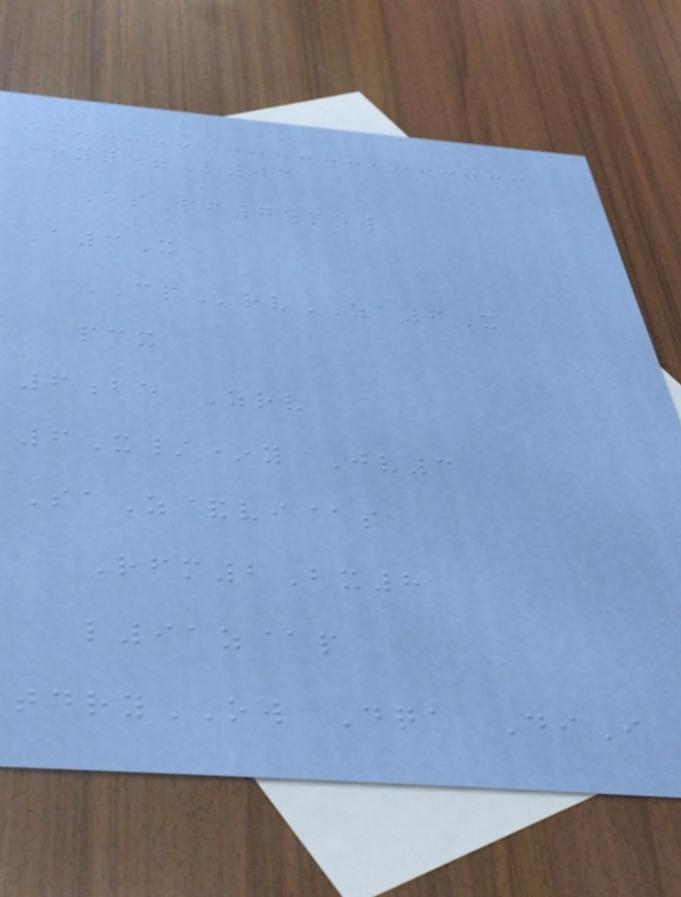+yq=L93
EsPf7zpow
A3X
CPrvZA6X
pcx
6be Zrv
6X/*y Jv3
SaZ&vi@s
Rfm2Bx8
l91z@p
tdryOW Dqa DiI
